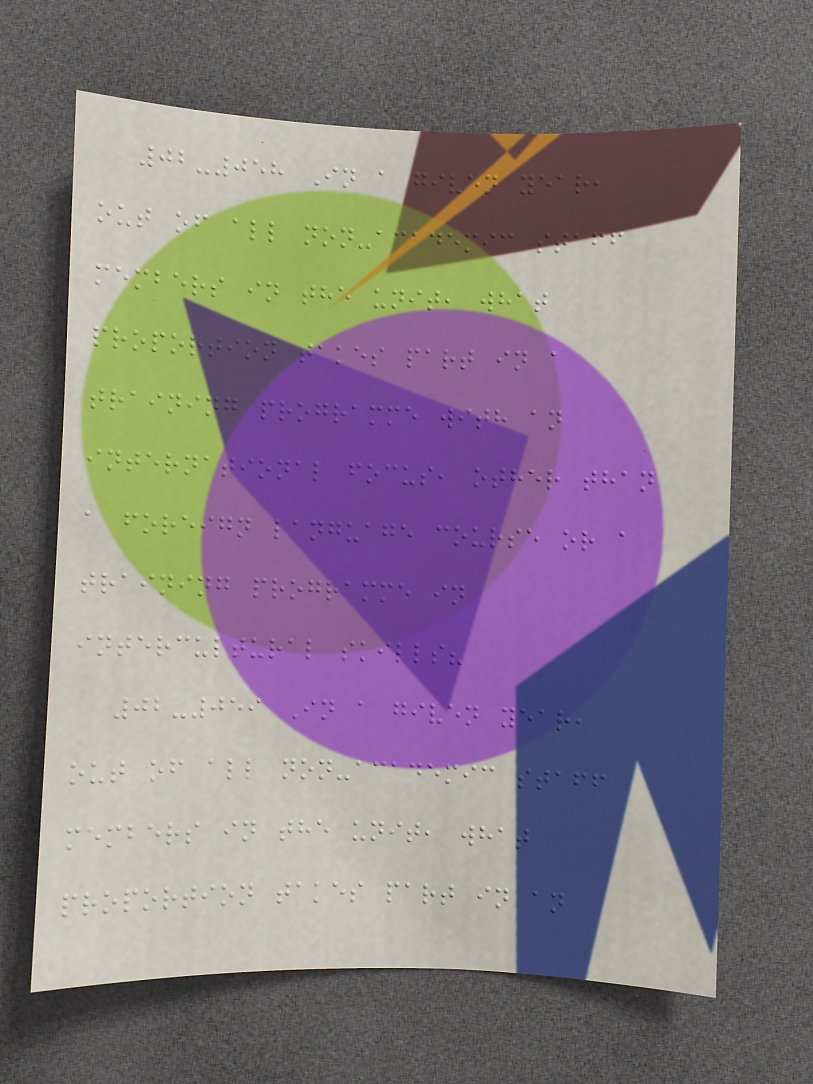02-058 In a given year,
out of all non-academic staff
members in the unit, what
proportion takes part in a
training programme with an
international focus, other than
a foreign language course or a
training programme in
intercultural skills?
02-059 In a given year,
out of all non-academic staff
members in the unit, what
proportion takes part in an
